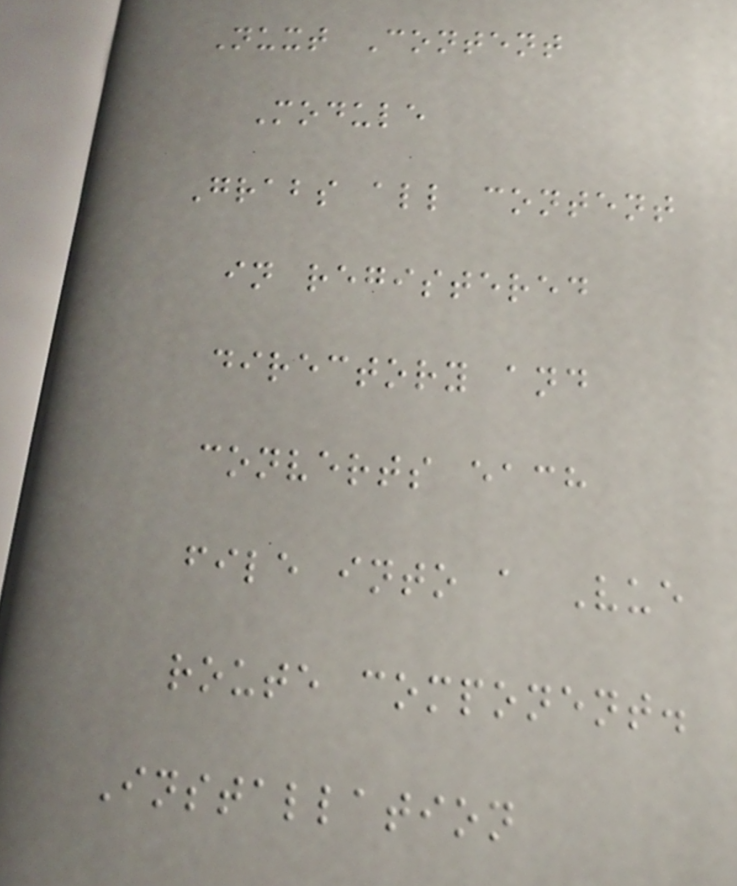Nuxt Content
Module
Grabs all content
in registered
directory and
converts each
file into a Vue
route component.
Installation
